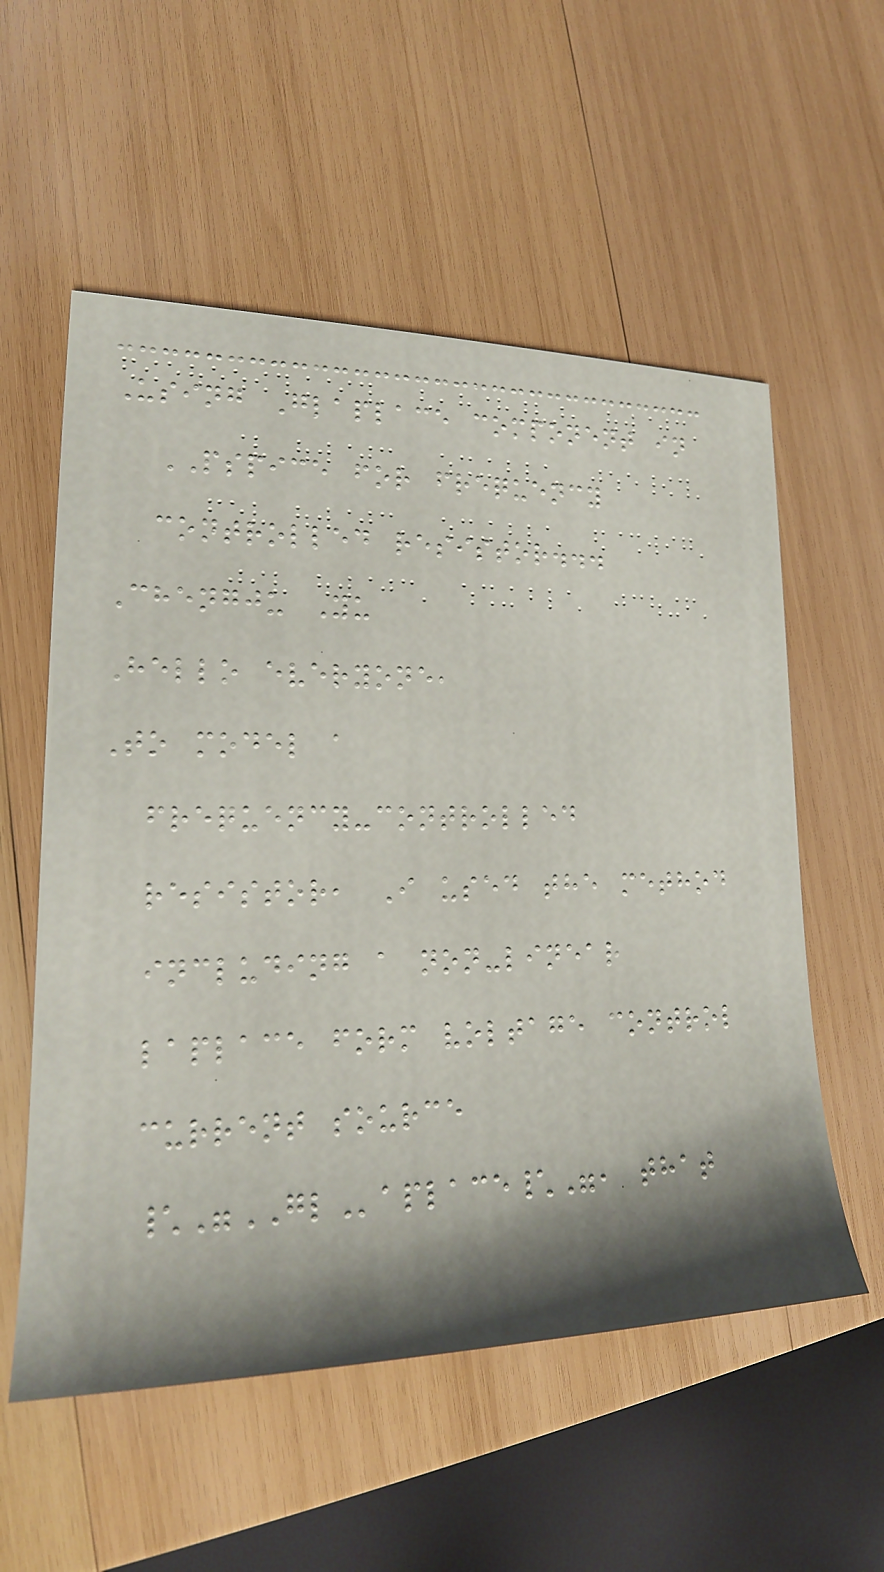Using Glaplace component in
PSPICE for frequency
controlled resistor...
Chengju Yu
Hello everyone,
To model a
frequency-controlled
resistor, I used the method
including a non-linear
laplace form voltage control
current source
\"GLaplace\", that
